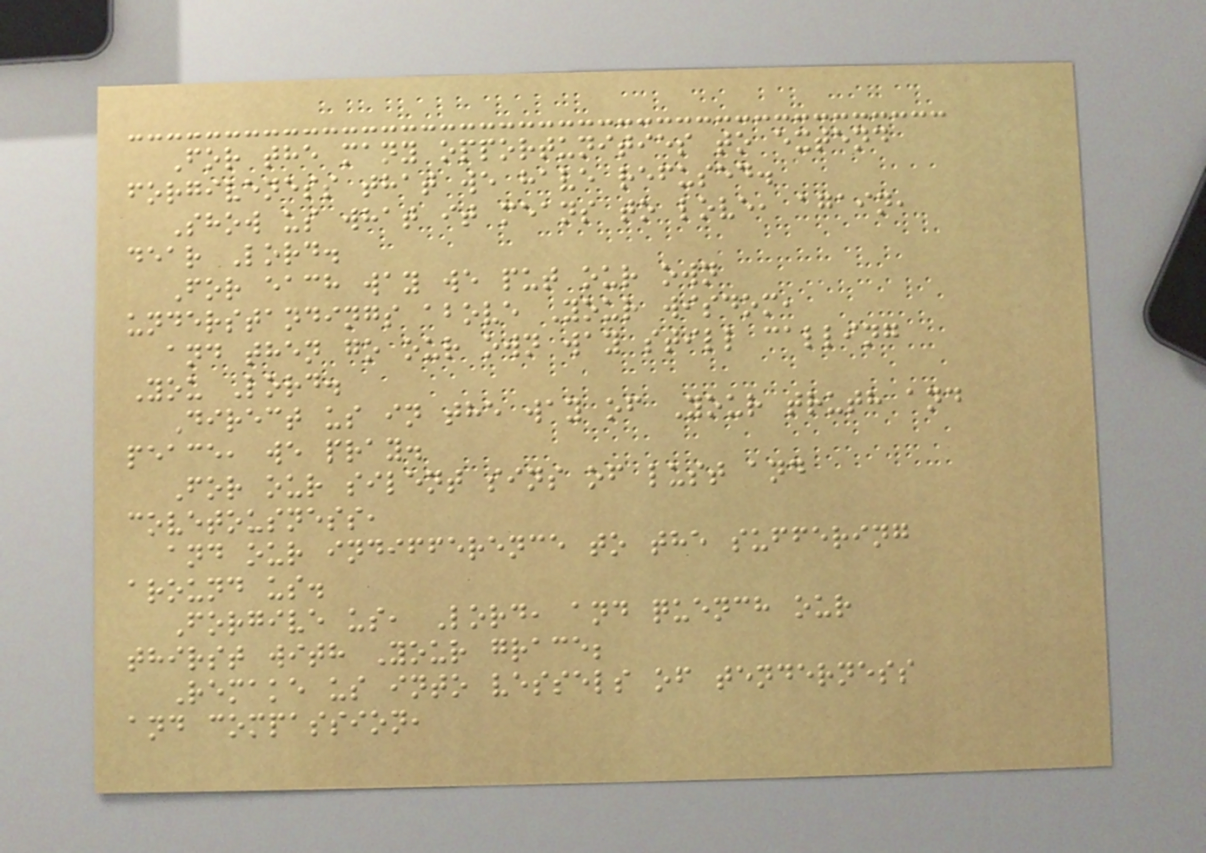For the many opportunities to extend
forgiveness that we have refused.
Show us what it means to love, again,
dear Lord.
For each way we put our own
understandings above Your wisdom,
and then go our own way still calling
You Lord.
Direct us in the way of Your truth and
peace, we pray.
For our silent sins of lust and
covetousness,
and our indifference to the suffering
around us.
Forgive us, Lord, and quench our
thirst with Your grace;
Remake us into vessels of tenderness
and compassion,
